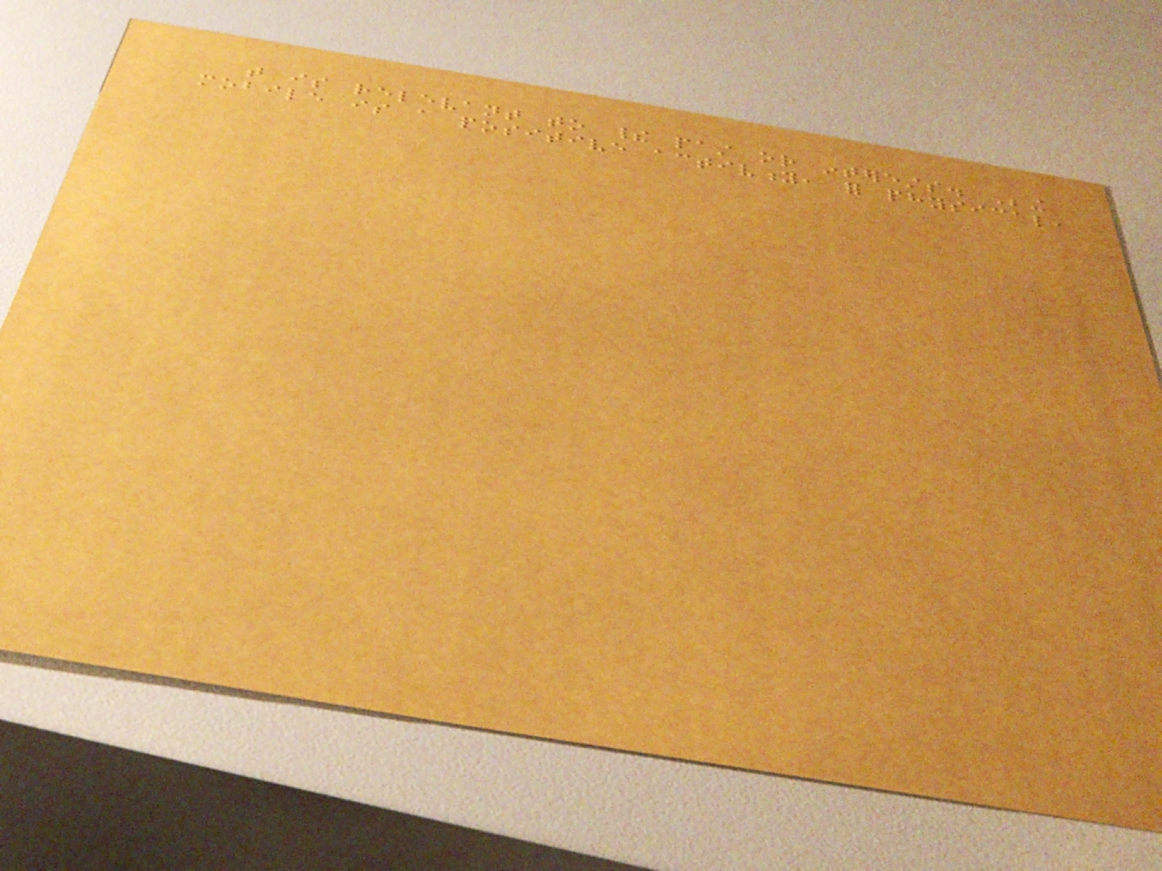that is relevant to their past or interests. Being
mobile is a positive activity, for physical,
